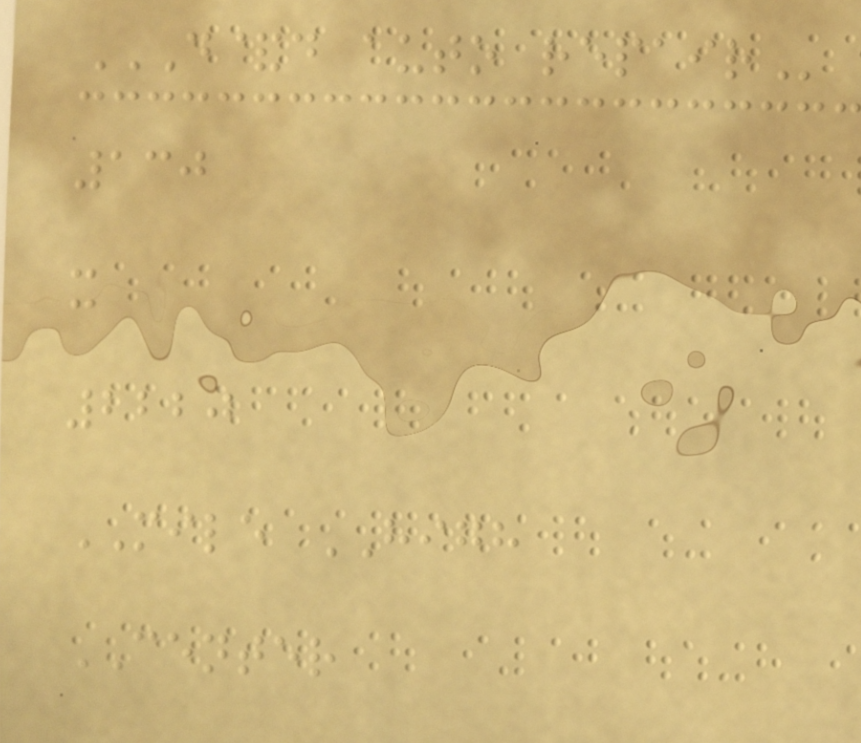D&D AUTO REPAIR
130
x
2220
MILE HIGH
CENTER
